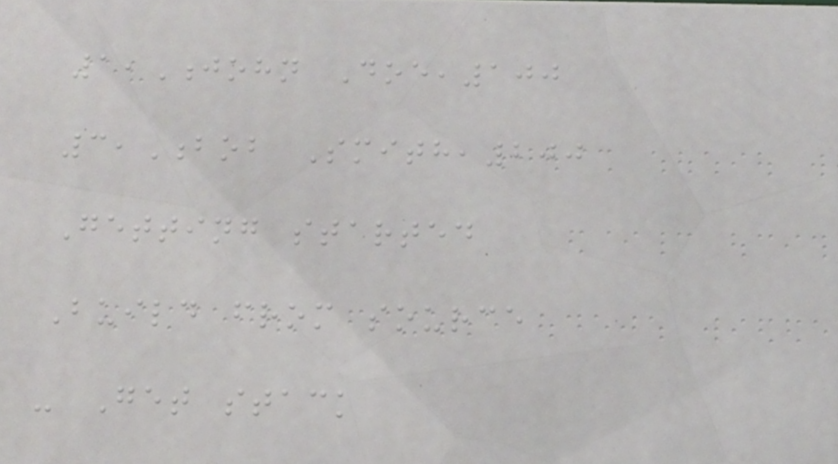1,John Doe,100
3,Bob Smith,200
Getting started
Build from source
- Get stack
